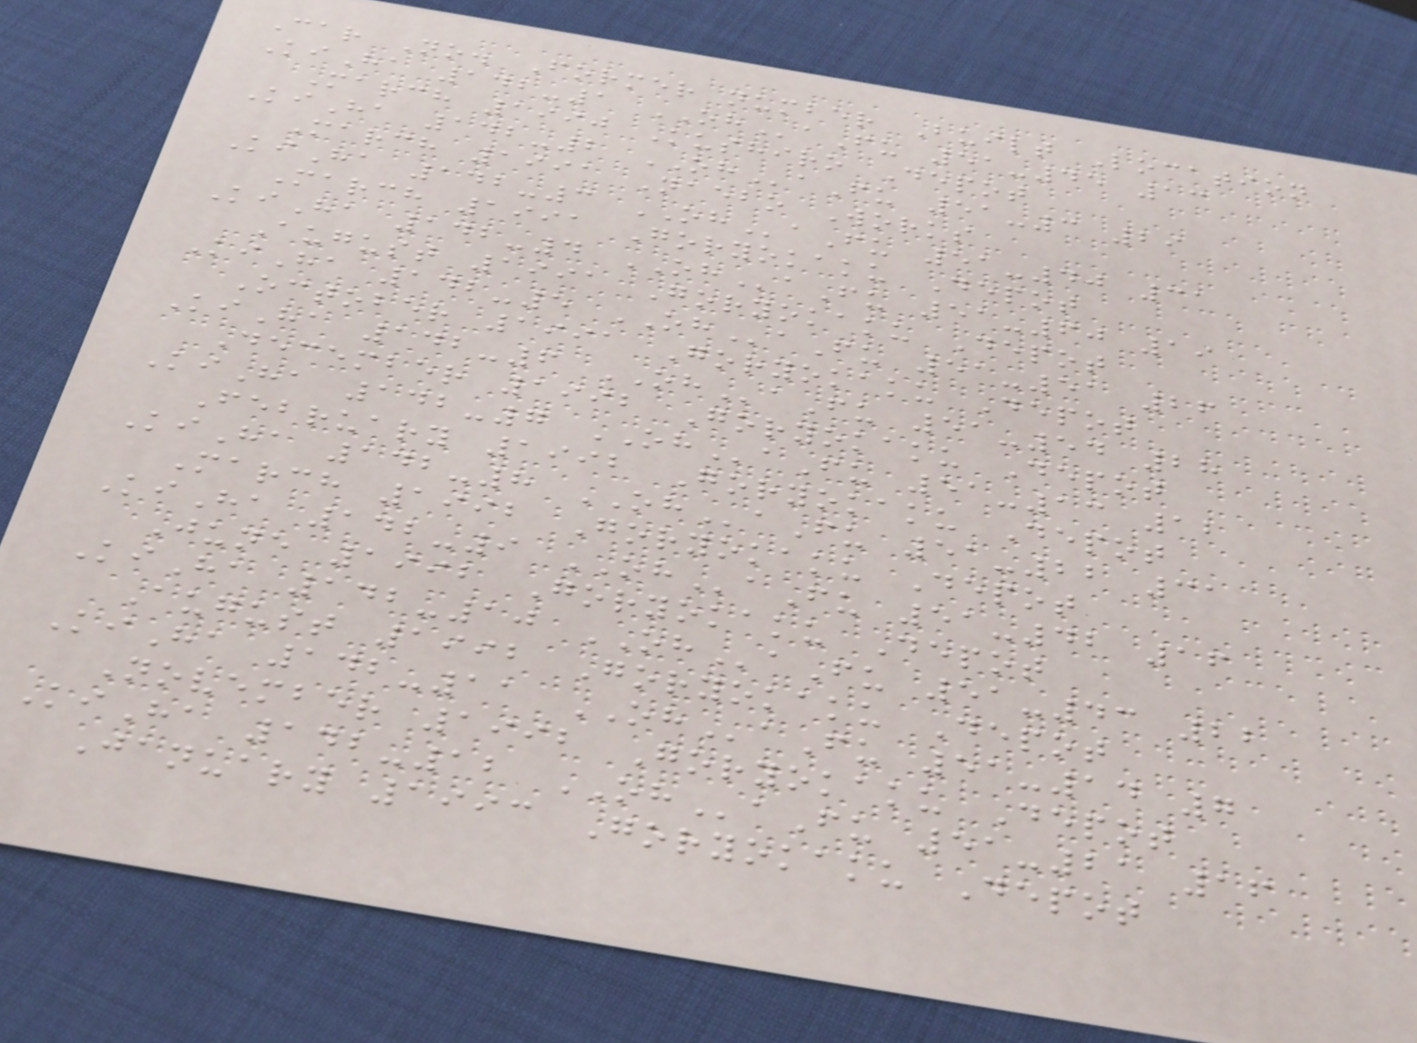Car No. Former number Built Location
KiHa 142-1 OHaFu 51-45 13
March 1990 Kushiro Depot
KiHa 142-2 OHaFu 51-3 29
March 1991 Naebo Works
KiHa 142-3 OHaFu 51-40 31
March 1991 Goryokaku Depot
KiHa 142-4 OHaFu 51-60 19
August 1991 Goryokaku Depot
KiHa 142-5 OHaFu 51-51 26
October 1991 Goryokaku Depot
KiHa 142-6 OHaFu 51-54 28
December 1992 Goryokaku Depot
KiHa 142-7 OHaFu 51-13 12
February 1992 Goryokaku Depot
KiHa 142-8 OHaFu 51-22 31
March 1992 Goryokaku Depot
KiHa 142-9 OHaFu 51-42 16
June 1992 Goryokaku Depot
KiHa 142-10 OHaFu 51-43 22
August 1992 Goryokaku Depot
KiHa 142-11 OHaFu 51-14 7
November 1992 Goryokaku Depot
KiHa 142-12 OHaFu 51-21 16
January 1993 Goryokaku Depot
